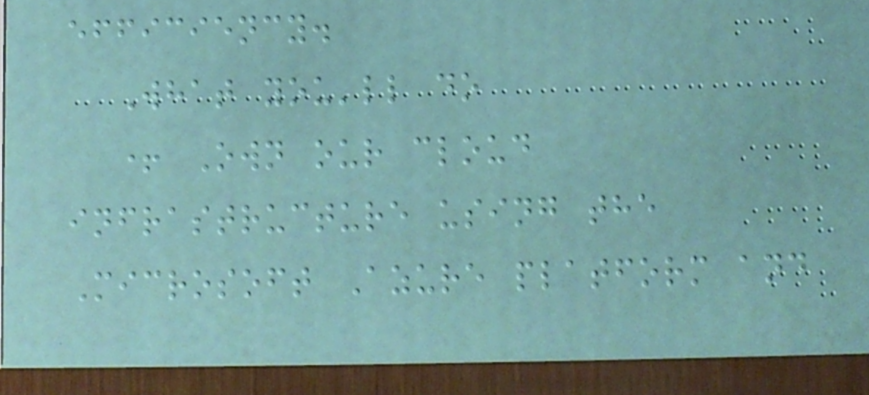efficiency.
What you'll do
+ Own our cloud
infrastructure using the
Microsoft Azure platform and
